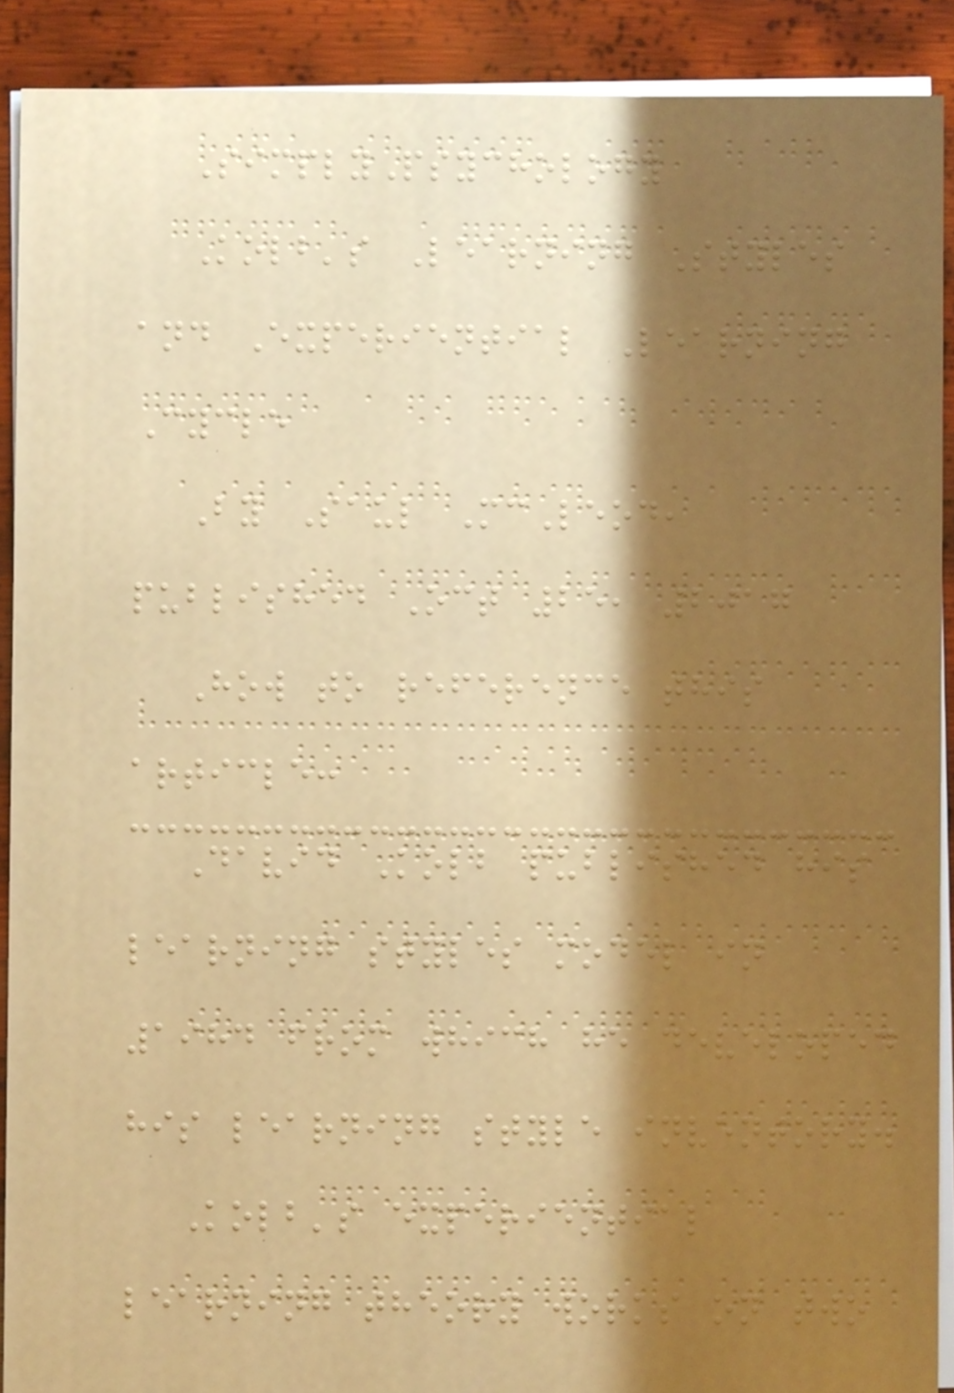SimplyPsychology
Kolb's Learning Styles
and Experiential Learning
Cycle
By Saul McLeod,
published Oct 25, 2017
How to reference this
article:
David Kolb published his
learning styles model in
1984 from which he developed
his learning style inventory.
Kolb's experiential
learning theory works on two
